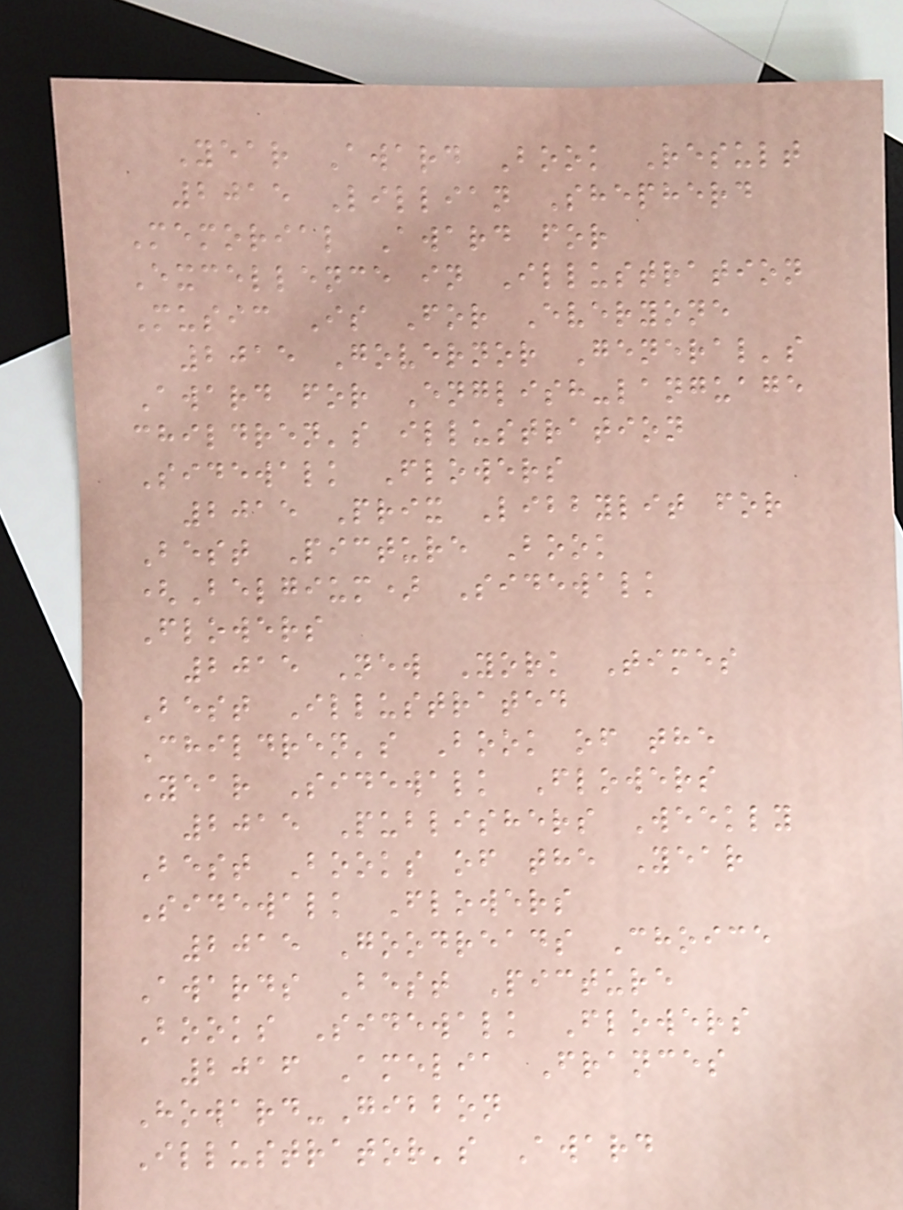Year Award Book Result
2015 Lillian Shepherd
Memorial Award for
Excellence in Illustration
Music Is For Everyone
2015 Governor General's
Award for English-language
children's illustration
Sidewalk Flowers
2015 Prix Libbylit for
Best Picture Book
(Belgium) Sidewalk
Flowers
2015 New York Times
Best Illustrated
Children's Book of the
Year Sidewalk Flowers
2015 Publishers Weekly
Best Books of the Year
Sidewalk Flowers
2015 Goodreads Choice
Awards Best Picture
Books Sidewalk Flowers
2016 Amelia Frances
Howard-Gibbon
Illustrator's Award
